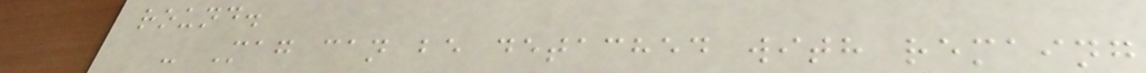round.
- Mag can be detached with remaing
